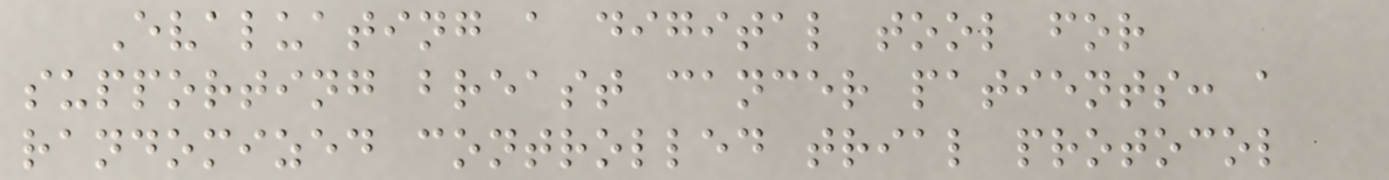Evaluating a digital tool for
supporting breast cancer patients: a
randomized controlled trial protocol
